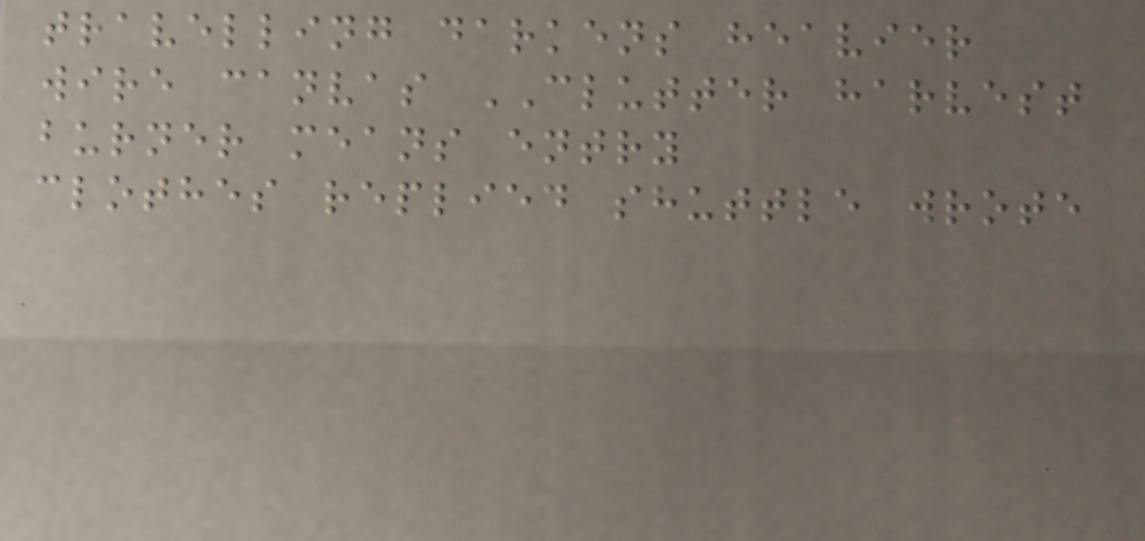travelling darkens heavier
wire canvas CLUTTER harvest
burner means entry
clothes replied shuttle wrote
